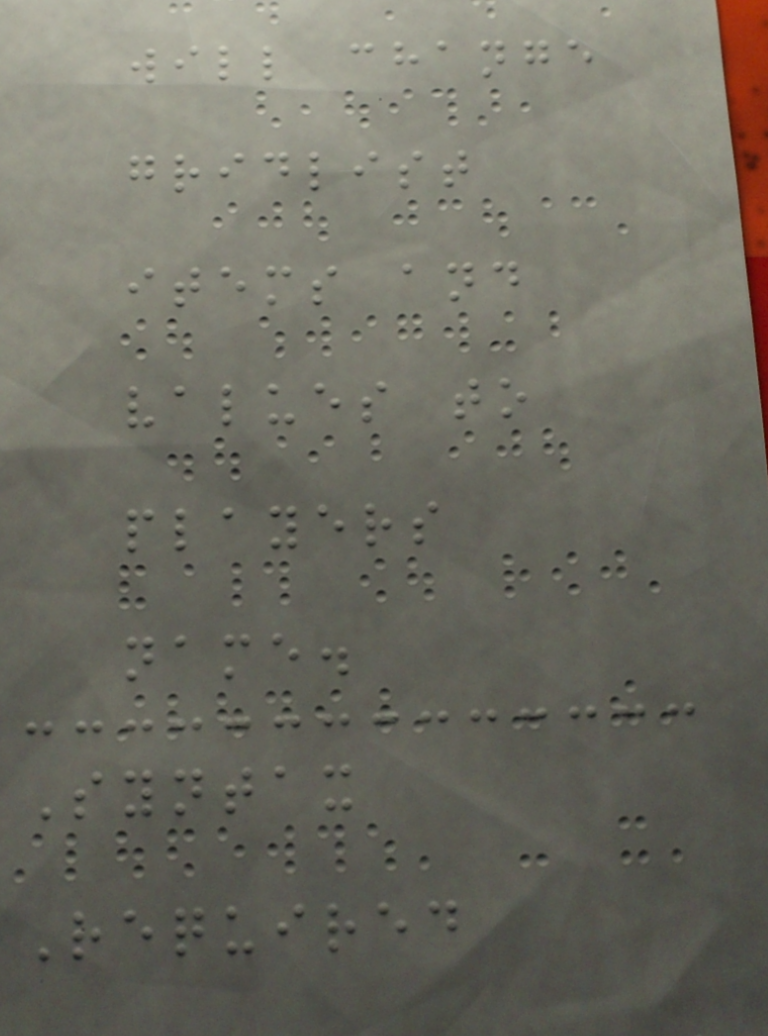will change
gridlist
items and
values to
players
name.
Syntax
Required
